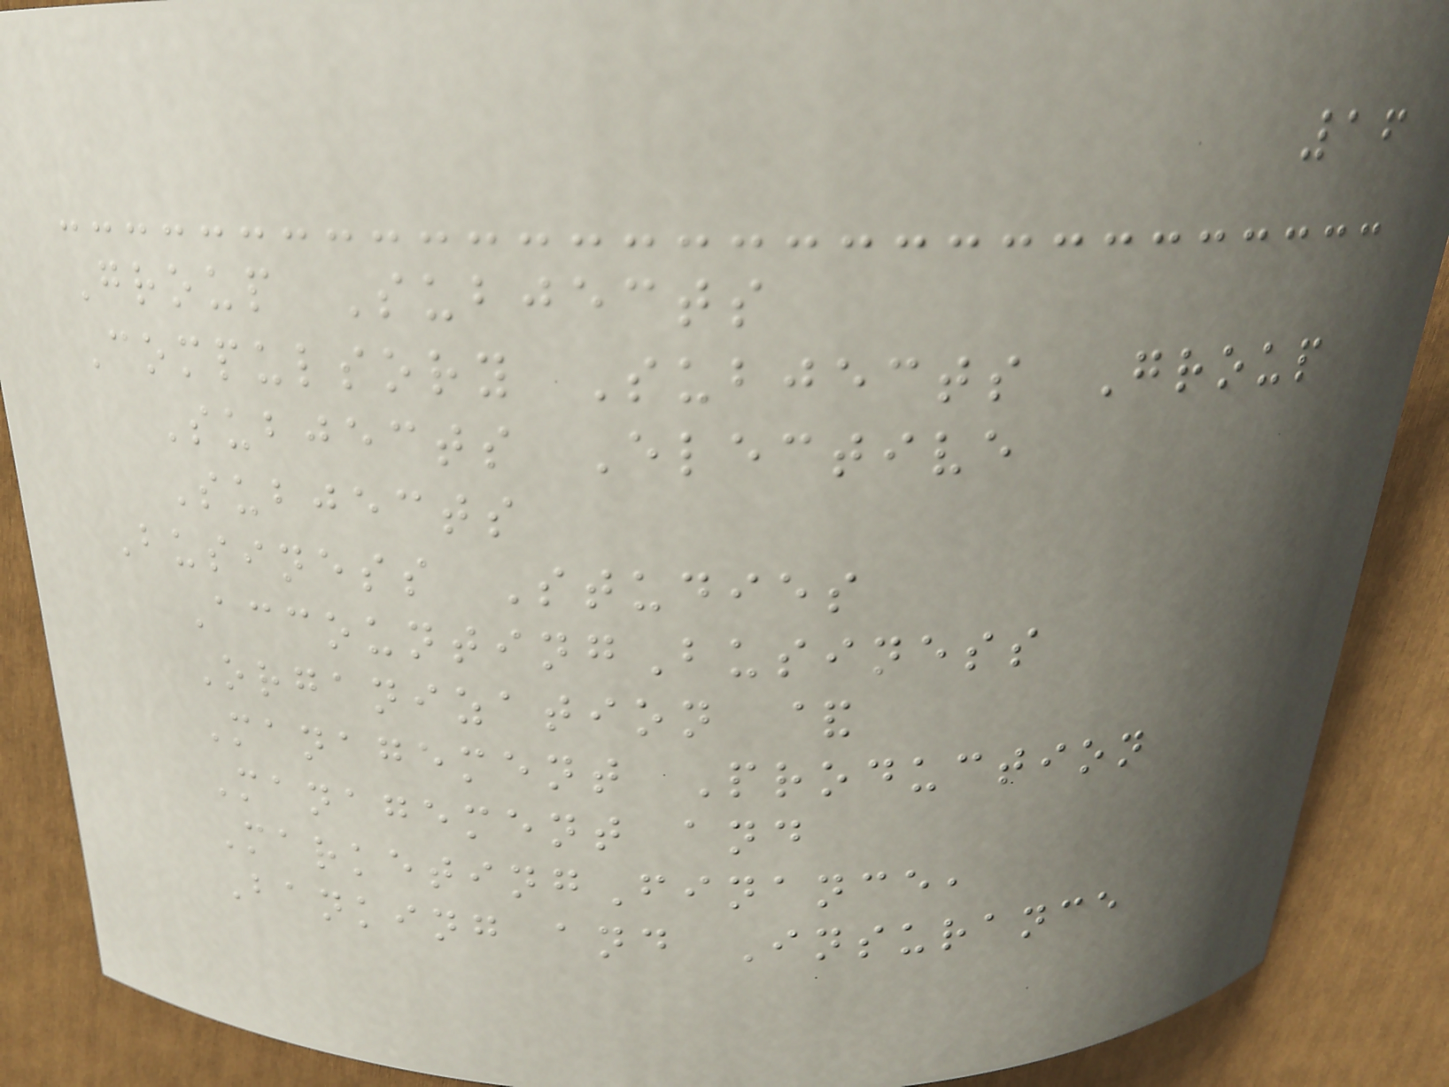16
Group Subjects
Compulsory Subjects Group
Subjects Elective
Subjects
Business Studies
AccountingBusiness
Organization &
Management Production
Management and
MarketingFinance,
Banking and Insurance
